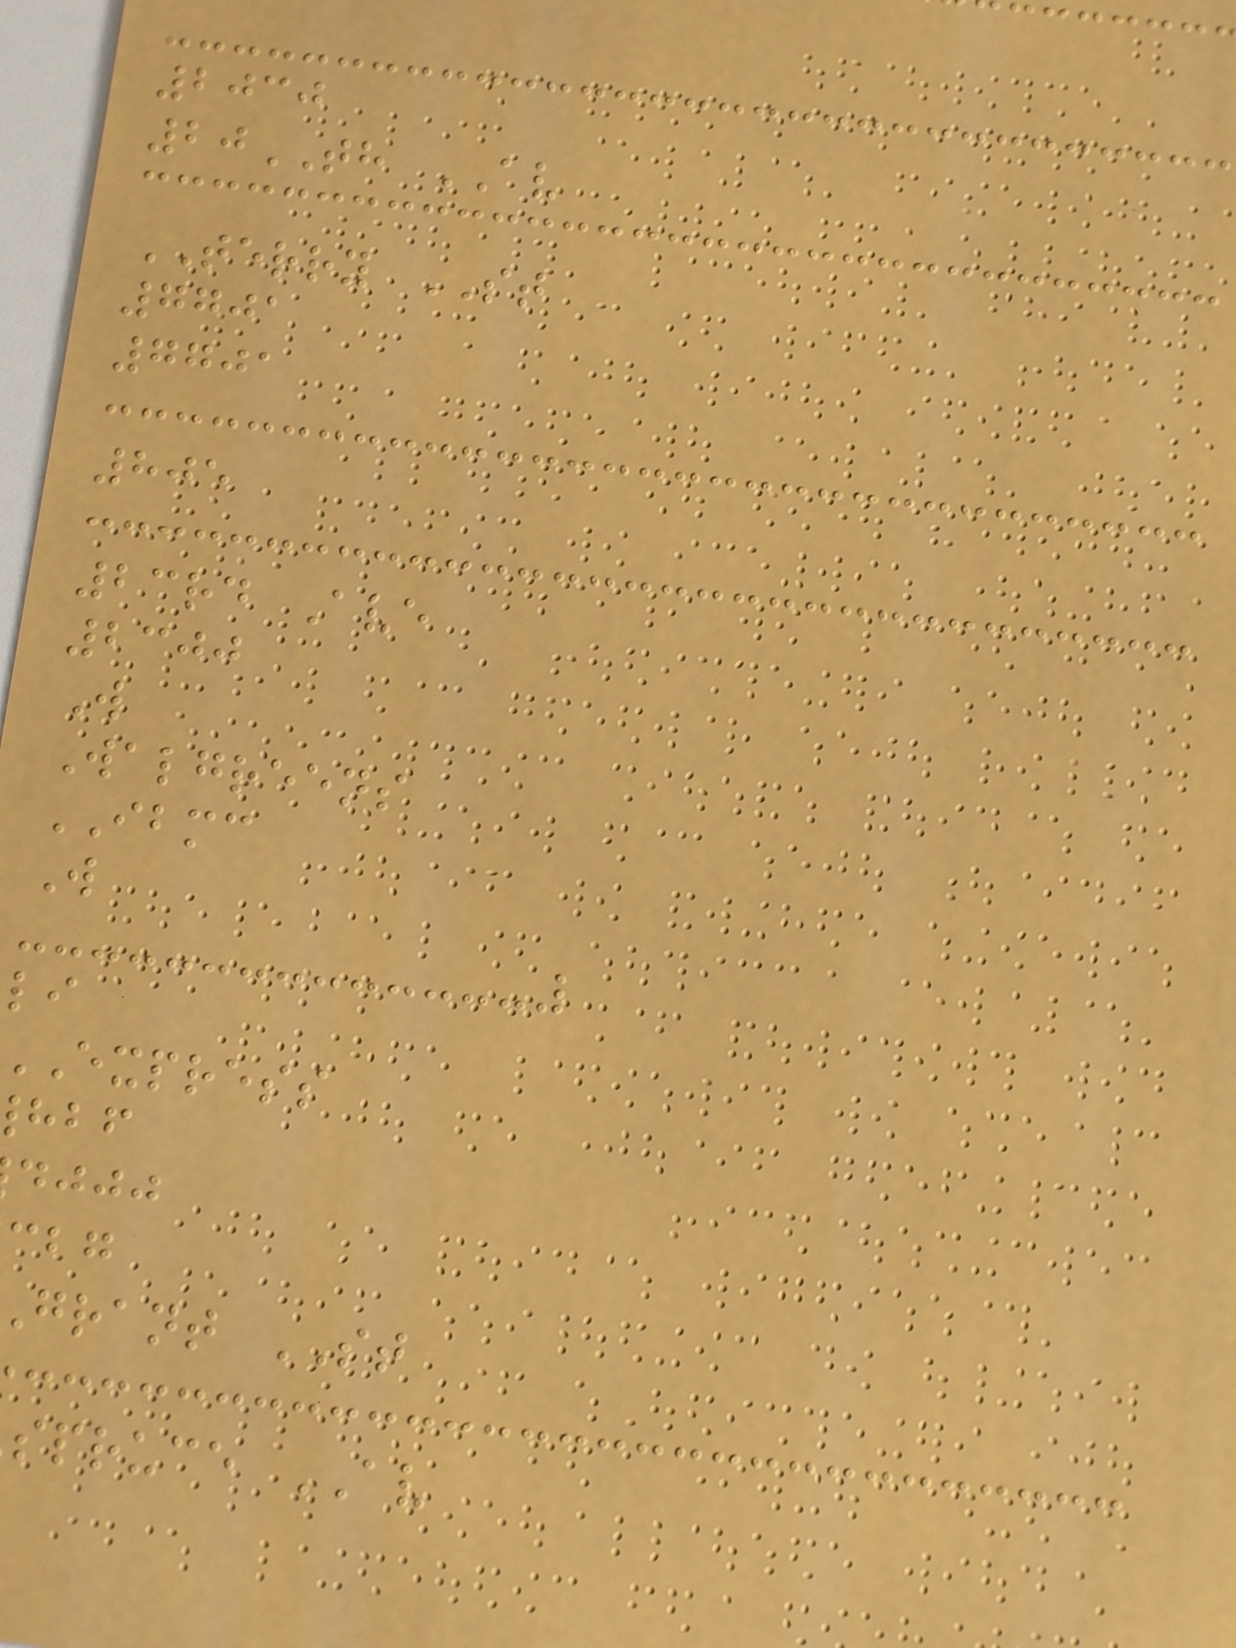2030
20TH AV
TERRY ST
7701
7701
805
23rd Ave
2300
W
Walgreens
IBMC
W
li
express
djjj
grant ST
spruce AV
